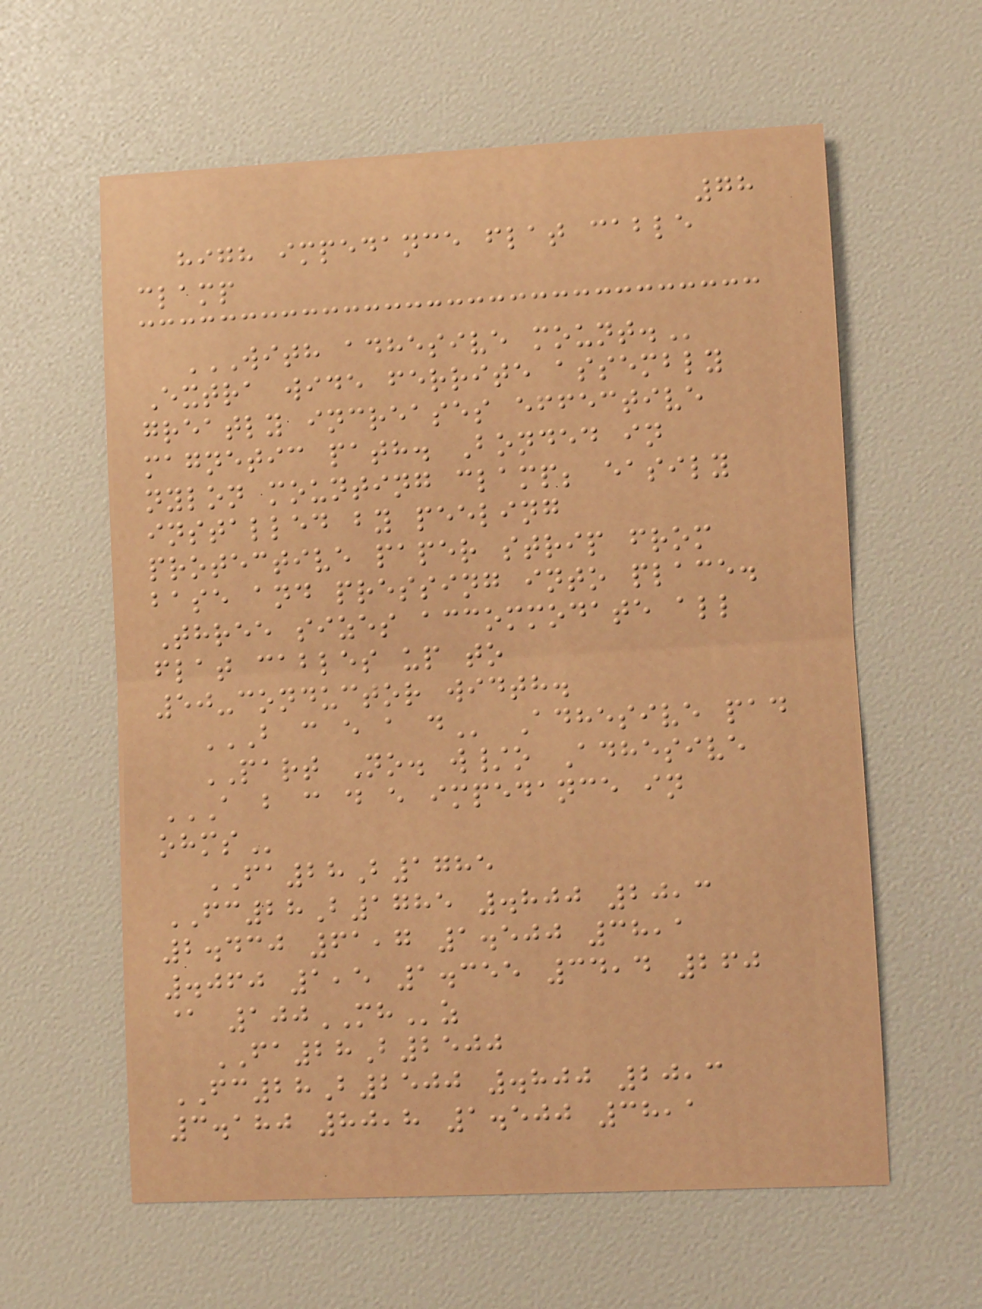78
high impedance flat cable
clamp
WITH ADHESIVE MOUNT.
Extra wide ferrite assembly
greatly increases effective
magnetic path. Bonded in
nylon mounting clamp; easily
installed by peeling
protective paper strip from
base and pressing into place.
Three sizes accommodate all
flat cables up to
50-conductor width.
B C E A D Adhesive pad
PART No. w/o Adhesive
A B C D E IMPEDANCE IN
OHMS
FA28B1785
FC28B1785 .800 20,3
2.430 61,7 1.500 38,1
.060 1,5 1.355 34,4 260
@ 100MHz
FA28B2500
FC28B2500 .800 20,3
3.180 80,8 1.500 38,1
